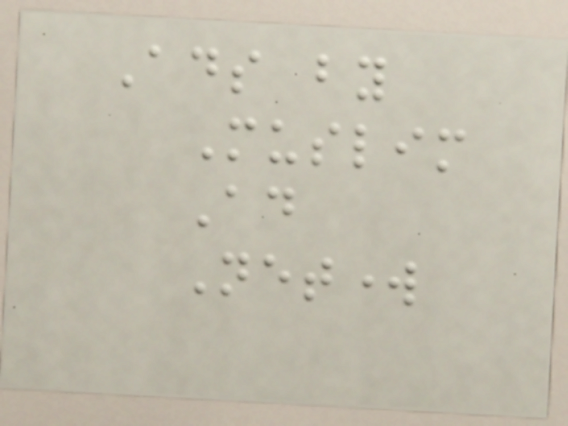Ads by
Muslim
Ad
Network
